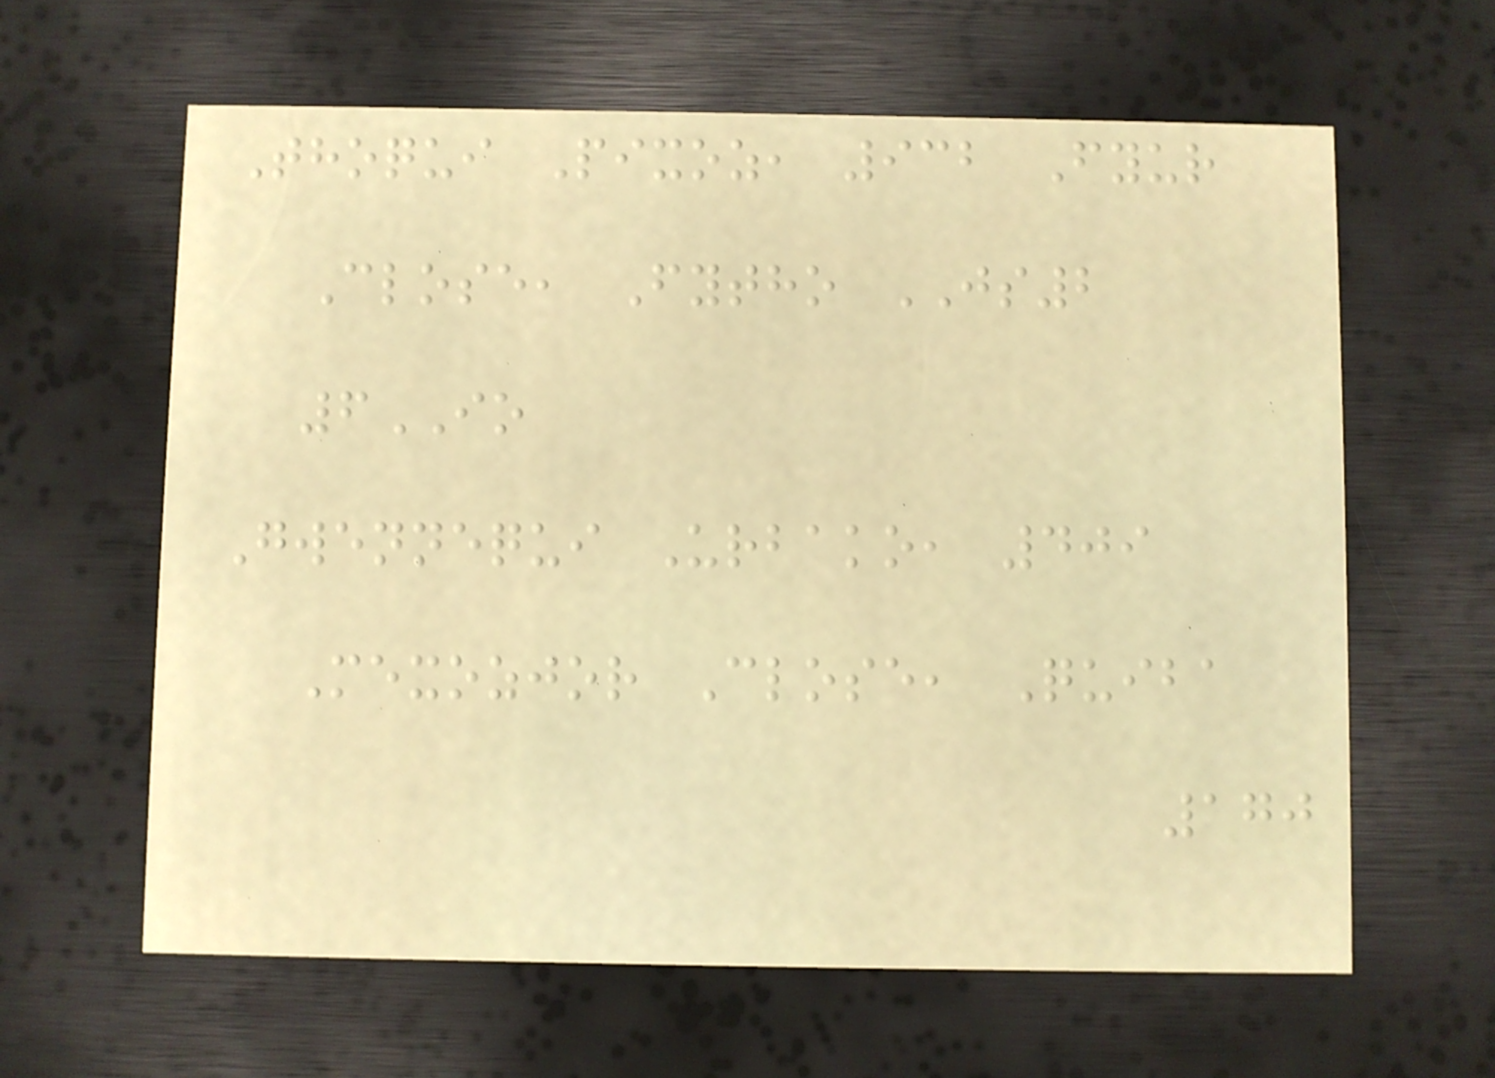Thoqui Pixoz, 932 Fyur
Close, Fytho JS2
6IO
Gwennequi Urbako, 409
Mexozjor Close, Quiba
170
